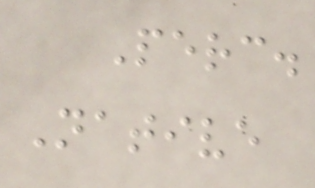Perc.
Native
